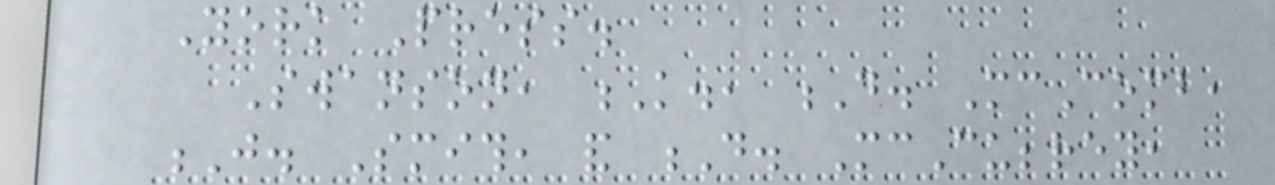York Press.
Swanson, K., D. McComb,
J. Smith, and D. McCubbrey,
